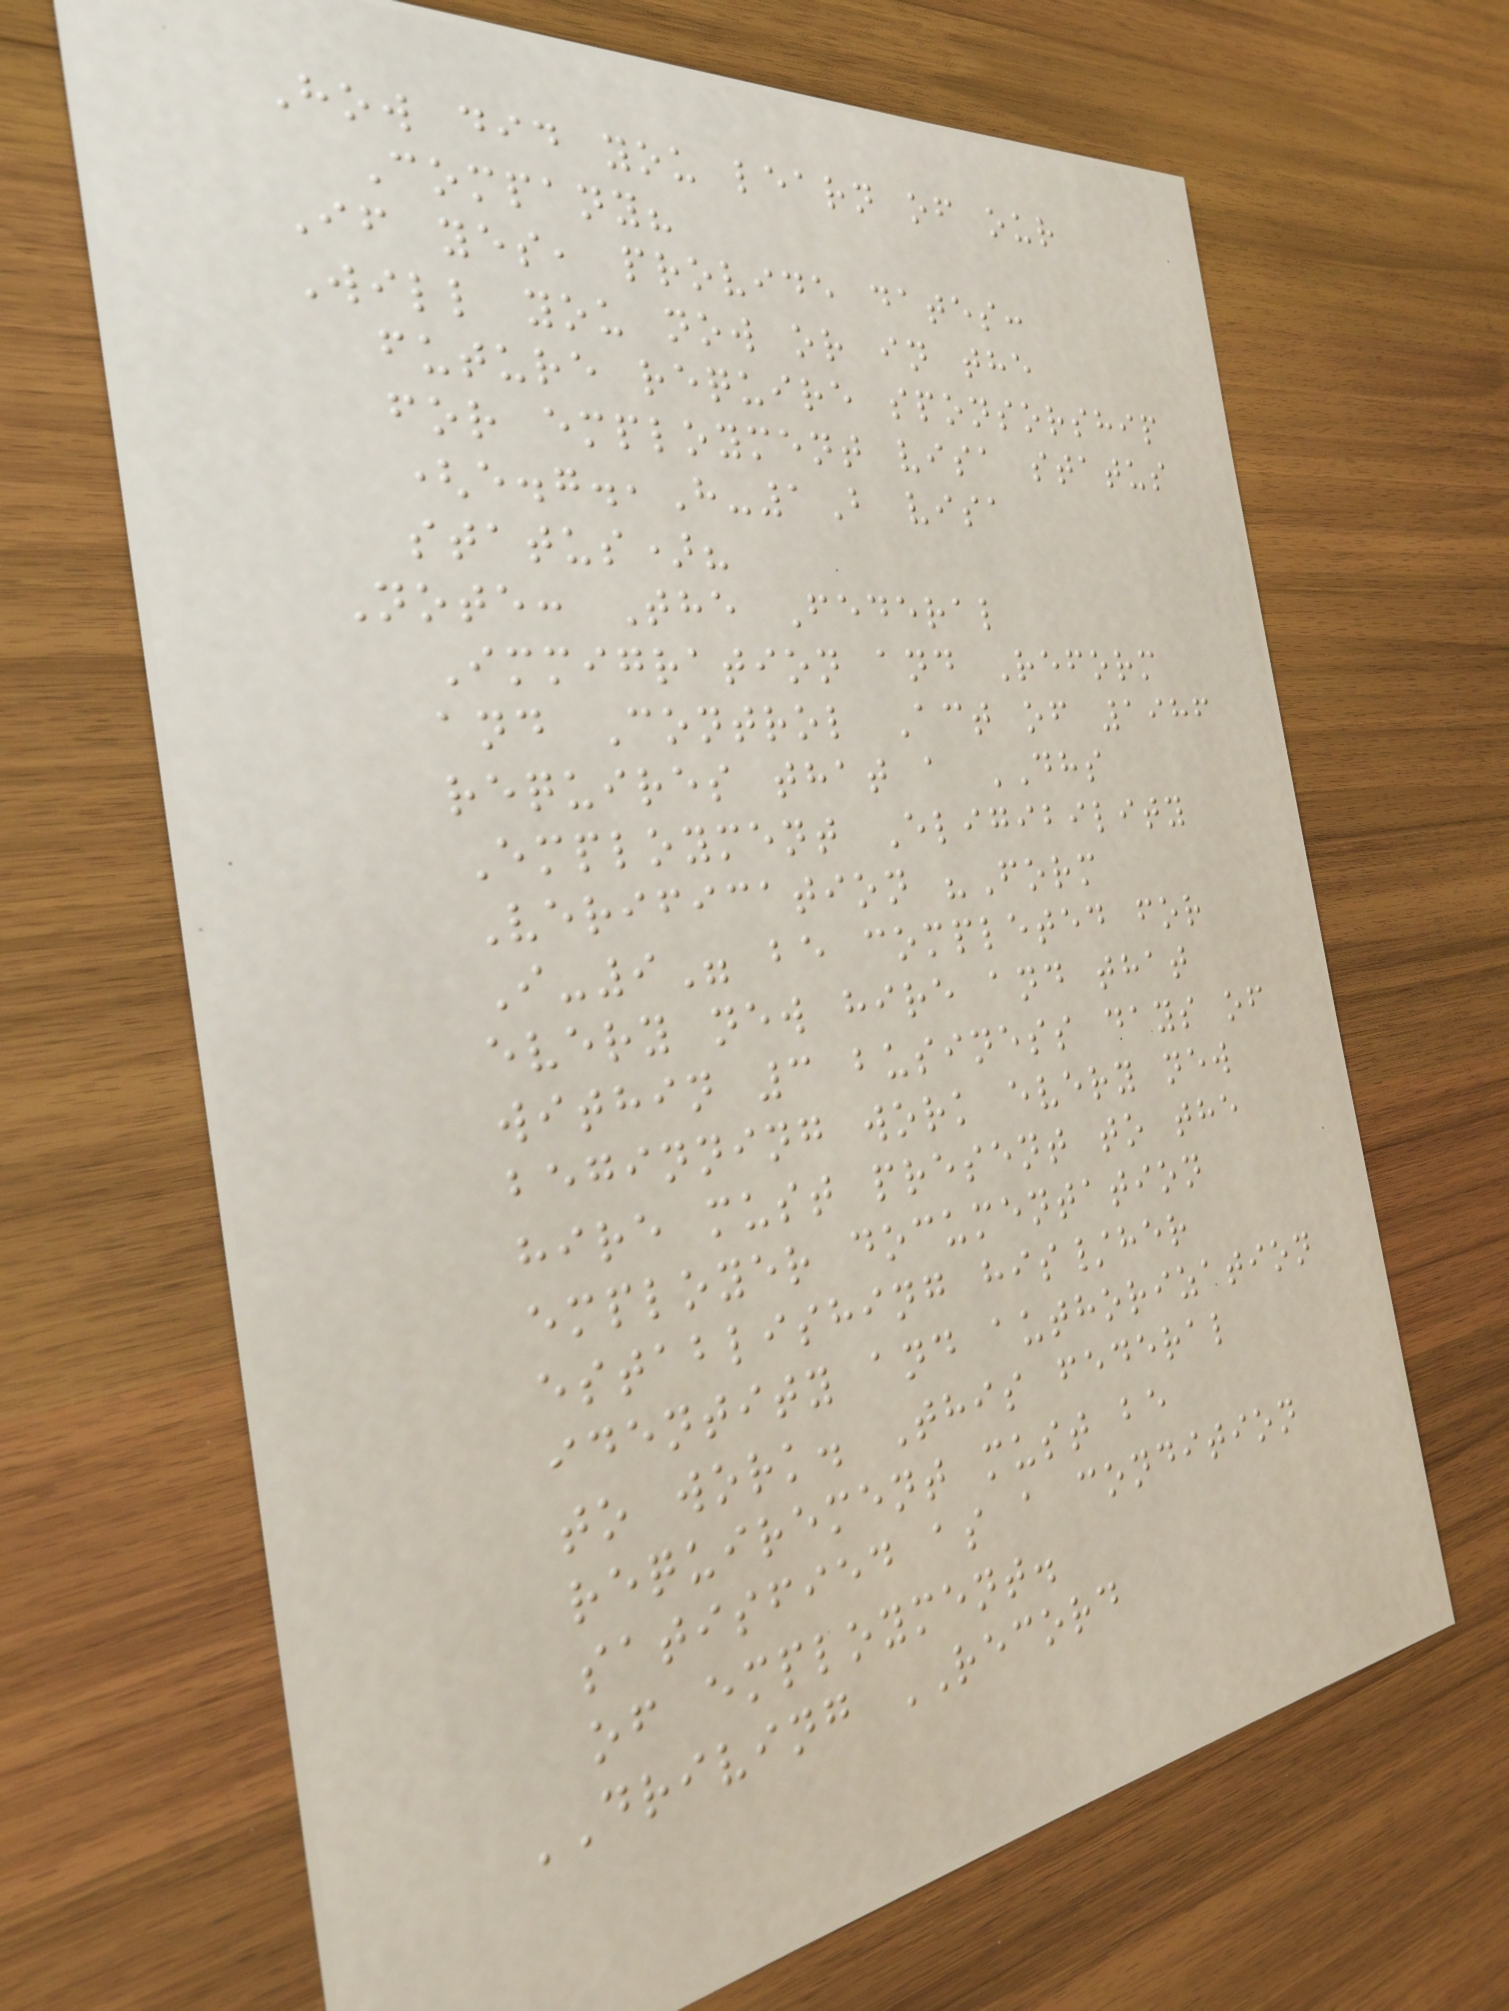How did you learn of our
Company?
If yes, provide dates:
Will you now or in the
future require sponsorship
for employment visa status
(e.g.,H-1B visa
status)?
Note: The Federal
Immigration and Reform
and Control Act of 1986
requires that a DHS
Employment Eligibility
Verification "Form
I-9" be completed for
every new hire and that
within 3 business days of
beginning work every new
hire must present to the
employer documentation
establishing his/her
identity and authorization
to work. This federal
requirement must be
satisfied as a condition
of employment.
DRIVING RECORD
